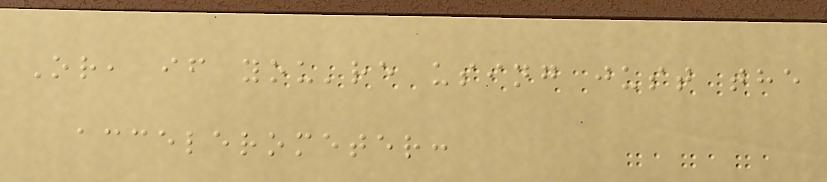Or, if you're using just the
accelerometer:
